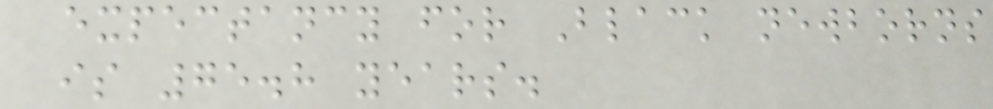expectancy for Black newborns
is 75.8 years.
